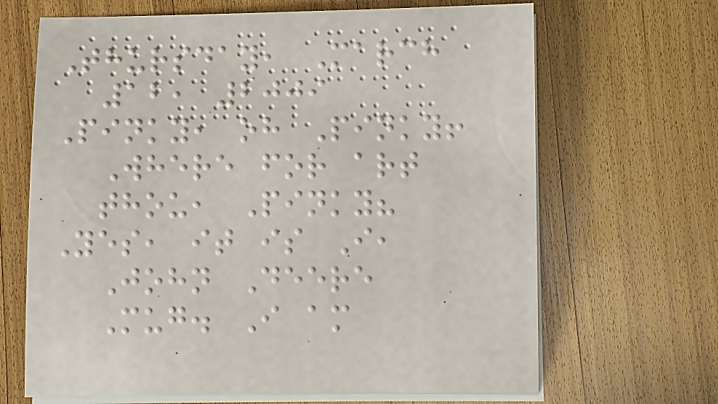Thursday, March
12, 2009
Pinky, oh Pinky!
Where for art
thou, Pinky?
Yes, it is I,
John Deere
Mug. I am
